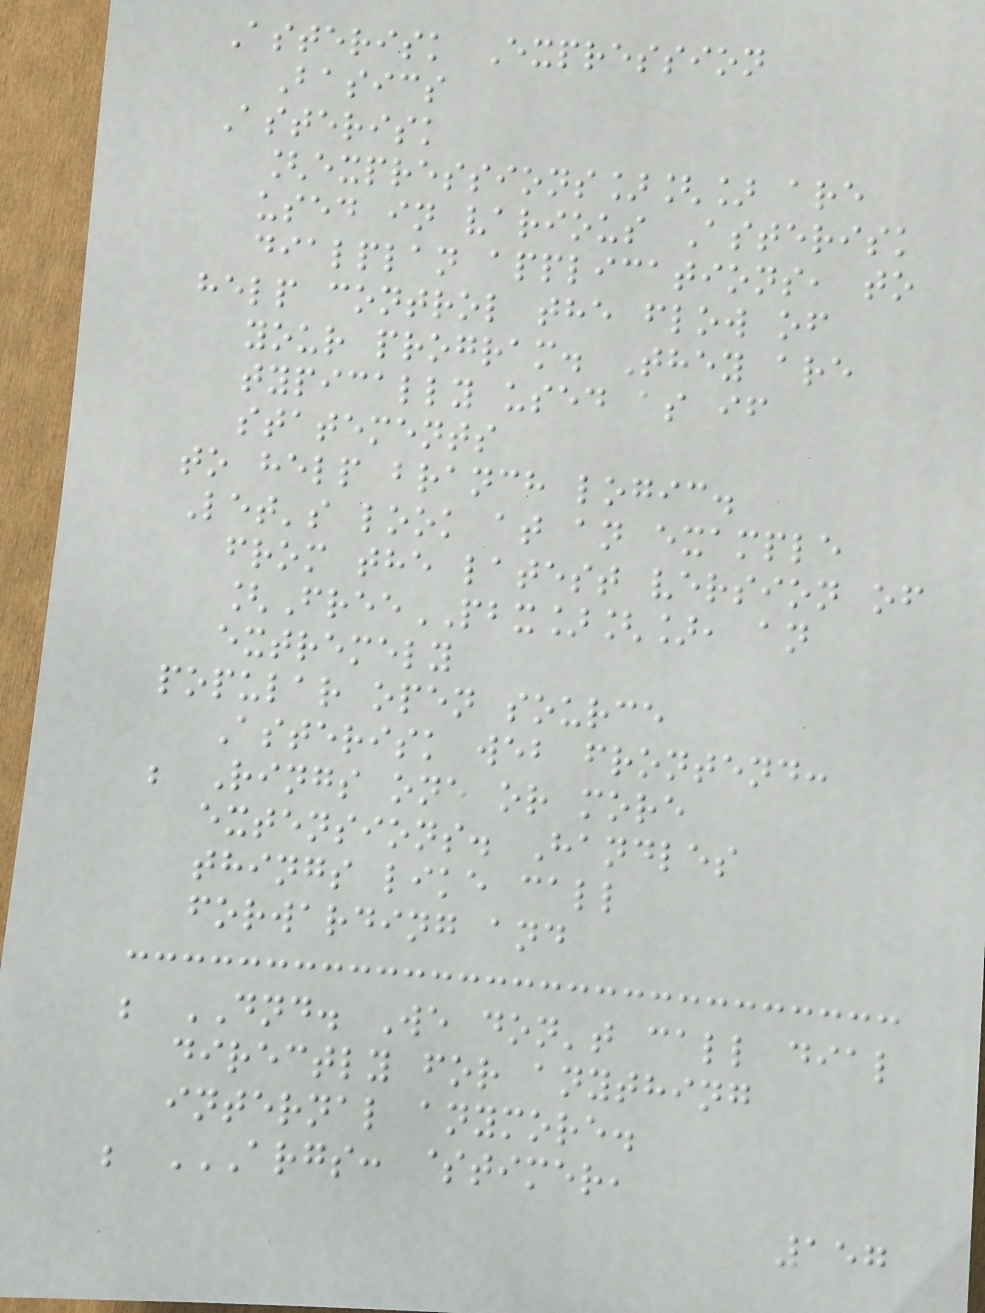Asterisk Expression
Basics
Asterisk
[expressions][] are
used in various Asterisk
dialplan applications, to
help control the flow of
your program. They are
typically used as if
statements
to help branch logic.
Let's look at an example
from the latest version of
[FreePBX][], an
extremely
popular open source
Asterisk web frontend:
; Rings one or more
extensions. Handles
things like call
forwarding and
; DND. We don't call dial
directly for anything
internal anymore.
; ARGS: $TIMER,
157
